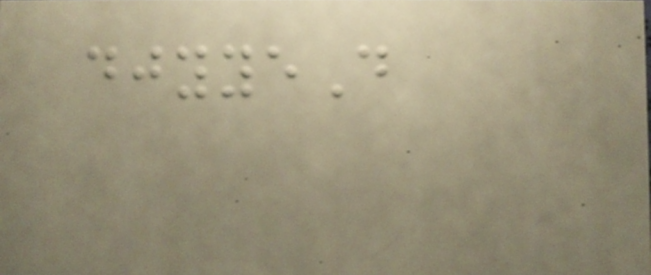djyyeD
